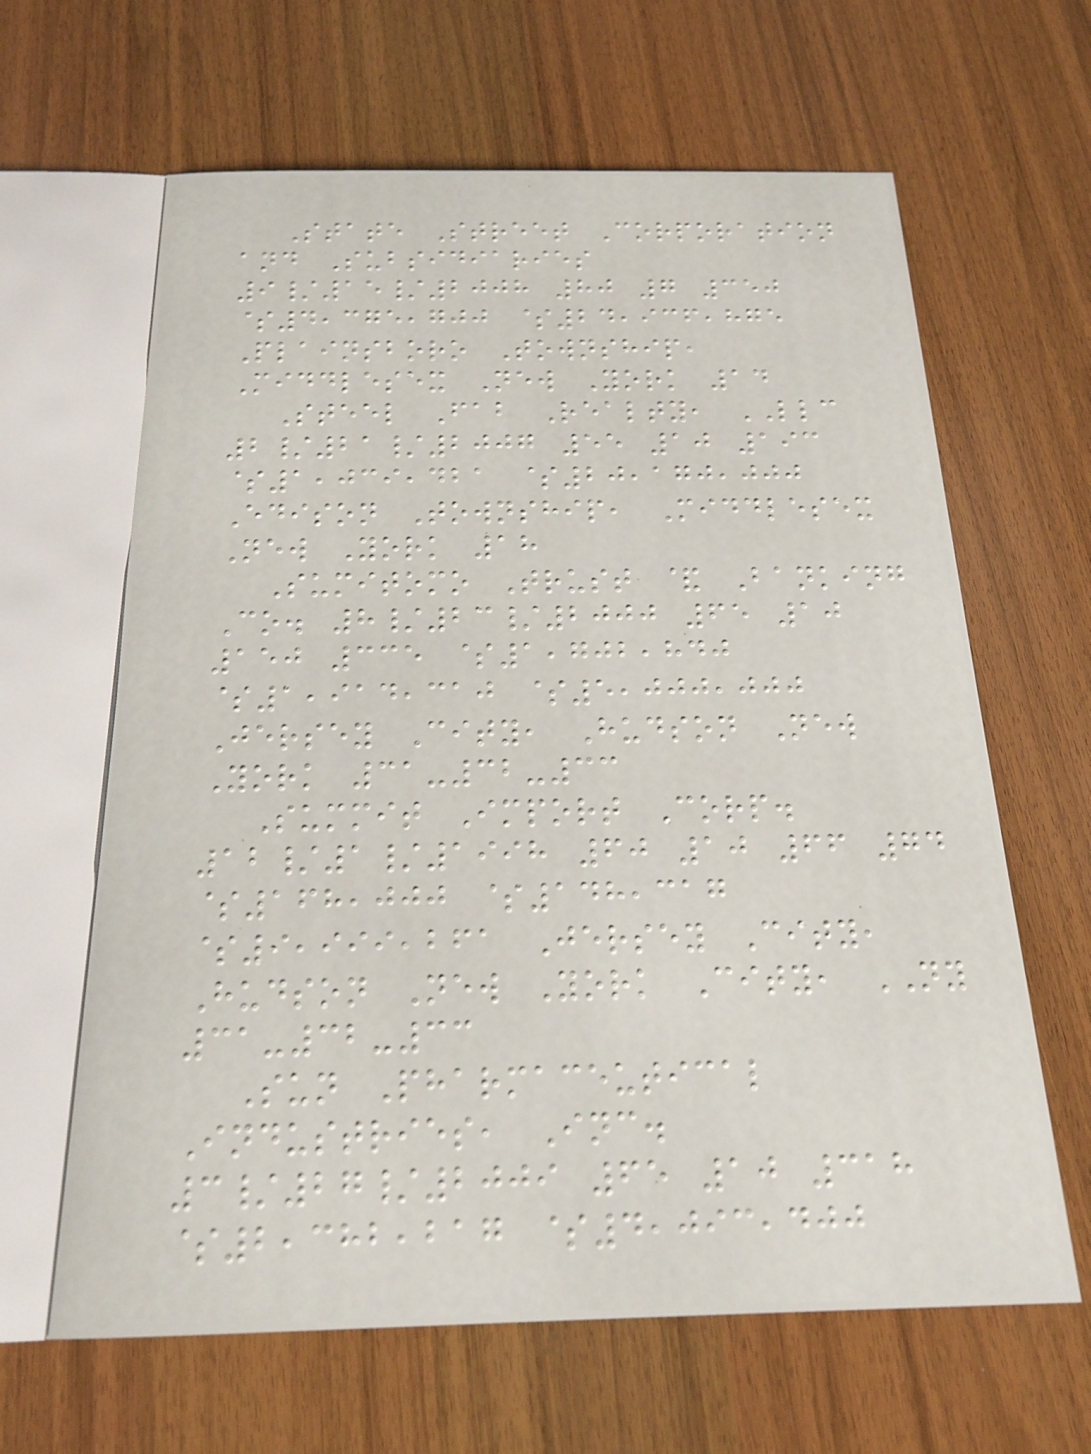State Street Corporation
and Subsidiaries
9/15/2008 80 7 350
$4,375,700 $24,936,875
Plainsboro Township,
Middlesex New York 14
Steel Fab Realty, LLC
2/21/2007 55 10 193
$1,039,421 $20,170,000
Edison Township, Middlesex
New York 18
Sumitomo Trust & Banking
Co. 8/23/2000 65 10
150 335 $1,702,840
$1,914,310 $5,000,000
Jersey City, Hudson New
York 31-32-33
Summit Import Corp.
12/1/1998 60 10 66 74
$168,000 $148,317
$9,999,261 Jersey City,
Hudson New York City, NY
31-32-33
Sun Pharmaceutical
Industries, Inc.
3/27/2009 65 10 318
$2,382,217 $4,093,400
